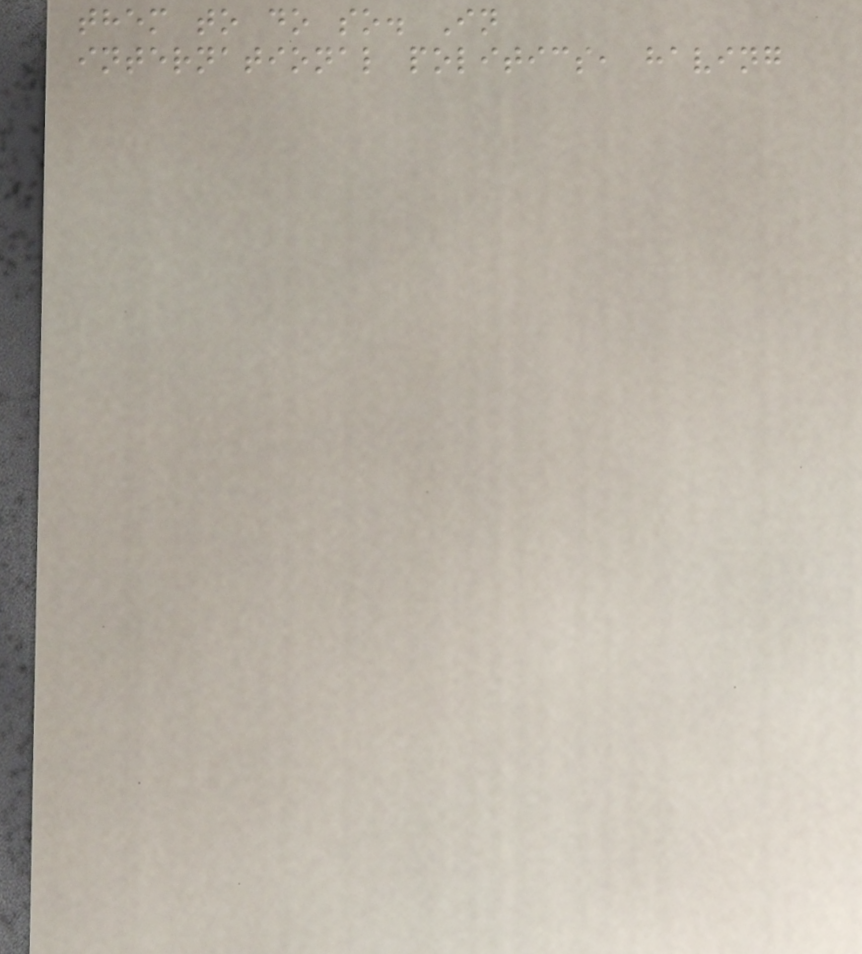them to do so. In
international politics, having
